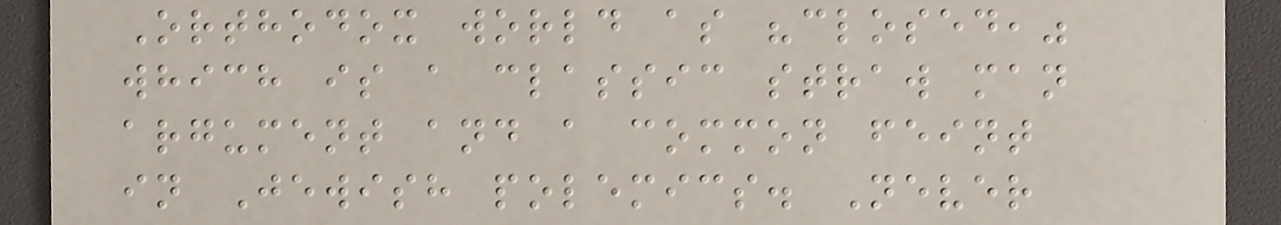Orthodox world as "closed,"
which is a classic straw man
argument and a common feint
in Jewish polemics. Never
